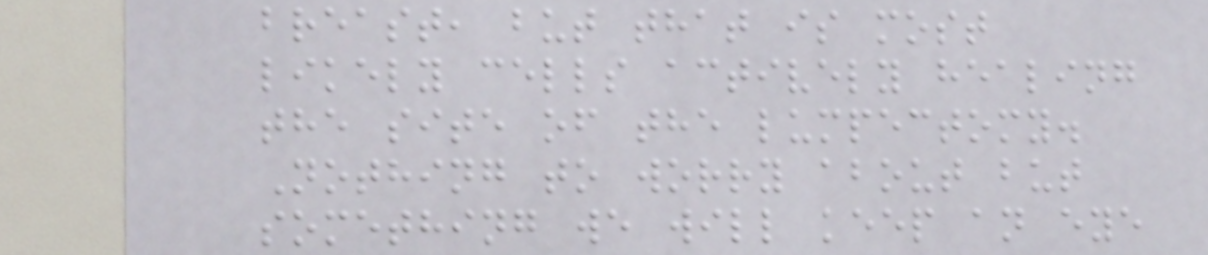breast, but that is most
likely cells actively healing
the site of the lumpectomy.
Nothing to worry about but
something we will keep an eye
